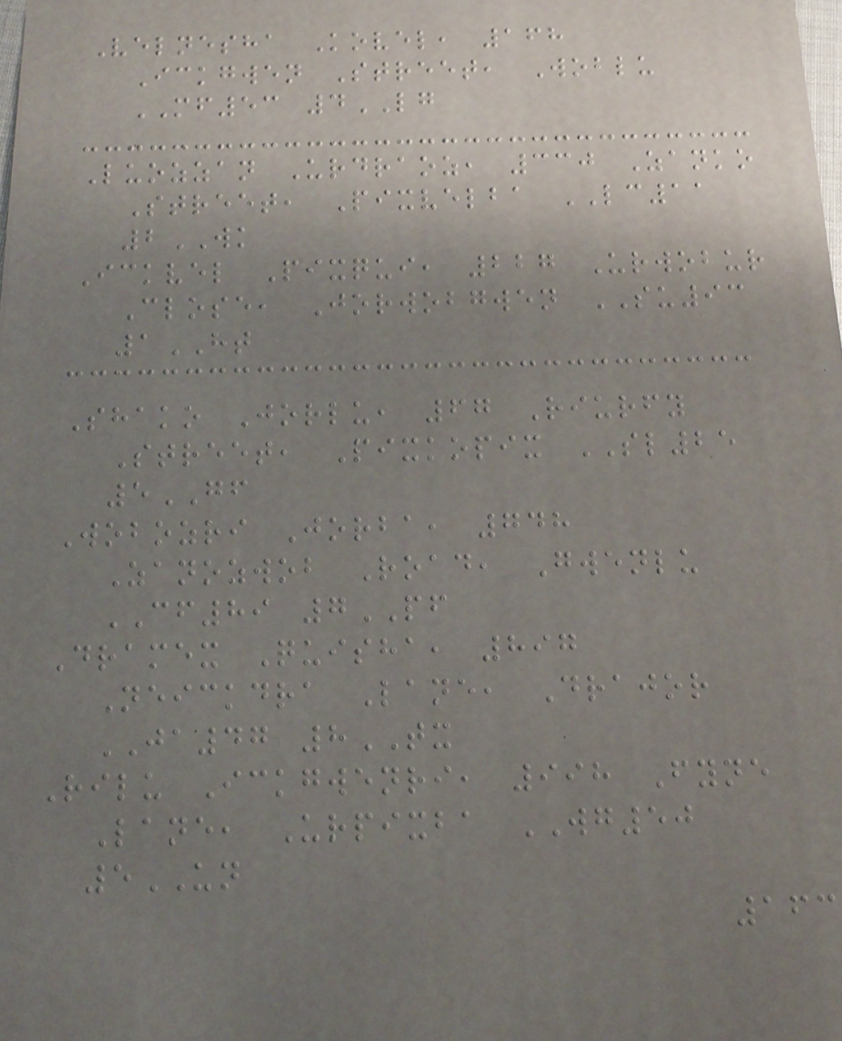Velnesha Kovel, 168
Ickgwen Street, Woblu
MF53 4LG
Luozzan Urdraoz, 330 Zanko
Street, Pixvelba LC11
2WK
Ickvel Pixqui, 227 Urwobur
Close, Jorwobgwen SU93
1HT
Shako Jorlu, 67 Riurfy
Street, Pixkopix SL25
5GF
Wobozri Jorba, 748
Zanozwob Road, Gwenlu
CF89 7PF
Dramex Quisha, 897
Neickdra Lane, Drajor
JA47 8TX
Rilu Ickgwenri, 998 Fyne
Lane, Urpixba WG50
5UN
163
